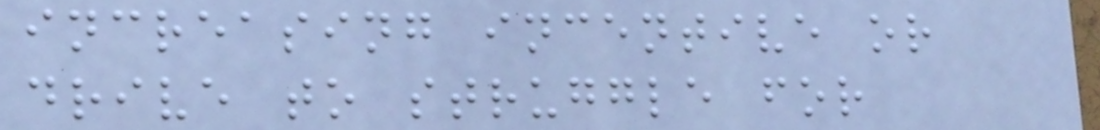increasing incentive or
drive to struggle for
